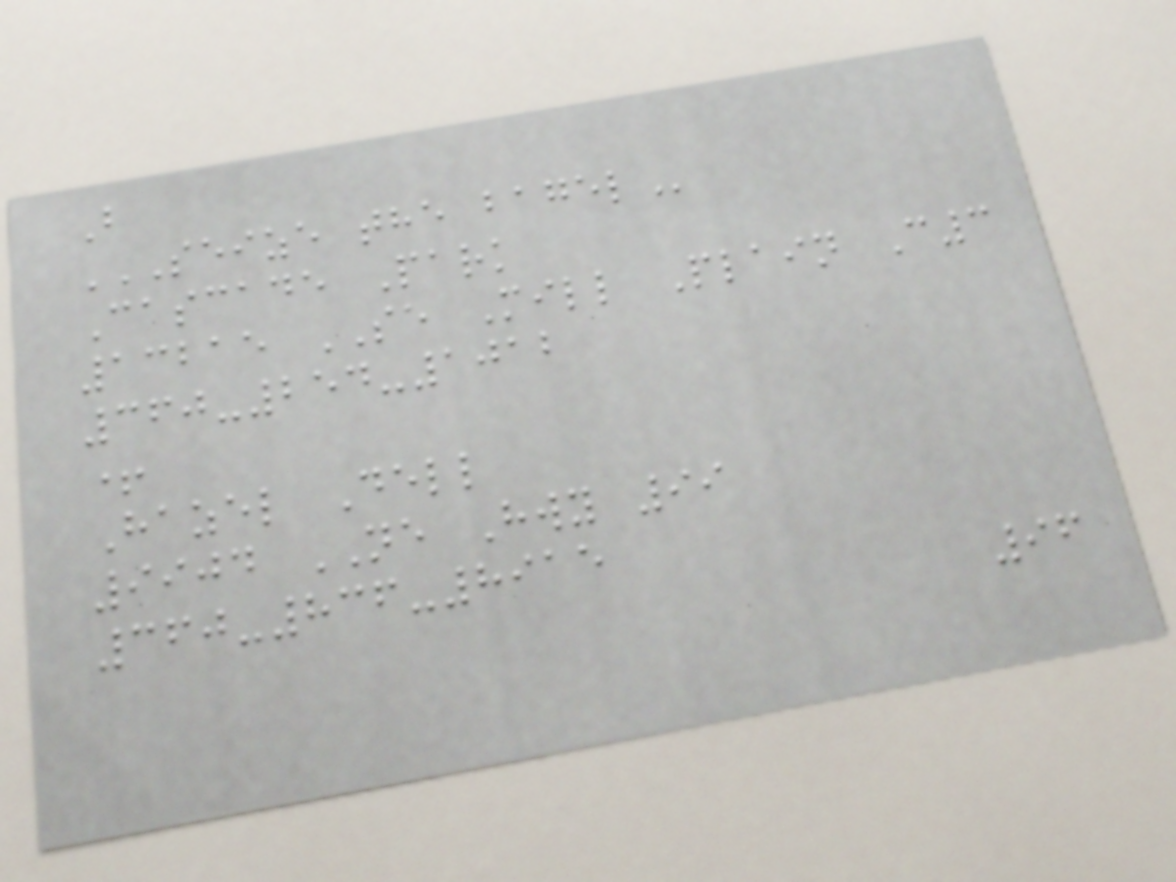B
SEIZE THE BAGEL
Cascade Park
13215 SE Mill Plain C3
360-254-1012
+
Hazel Dell
9904 NE Hwy 99
360-836-8915
96
